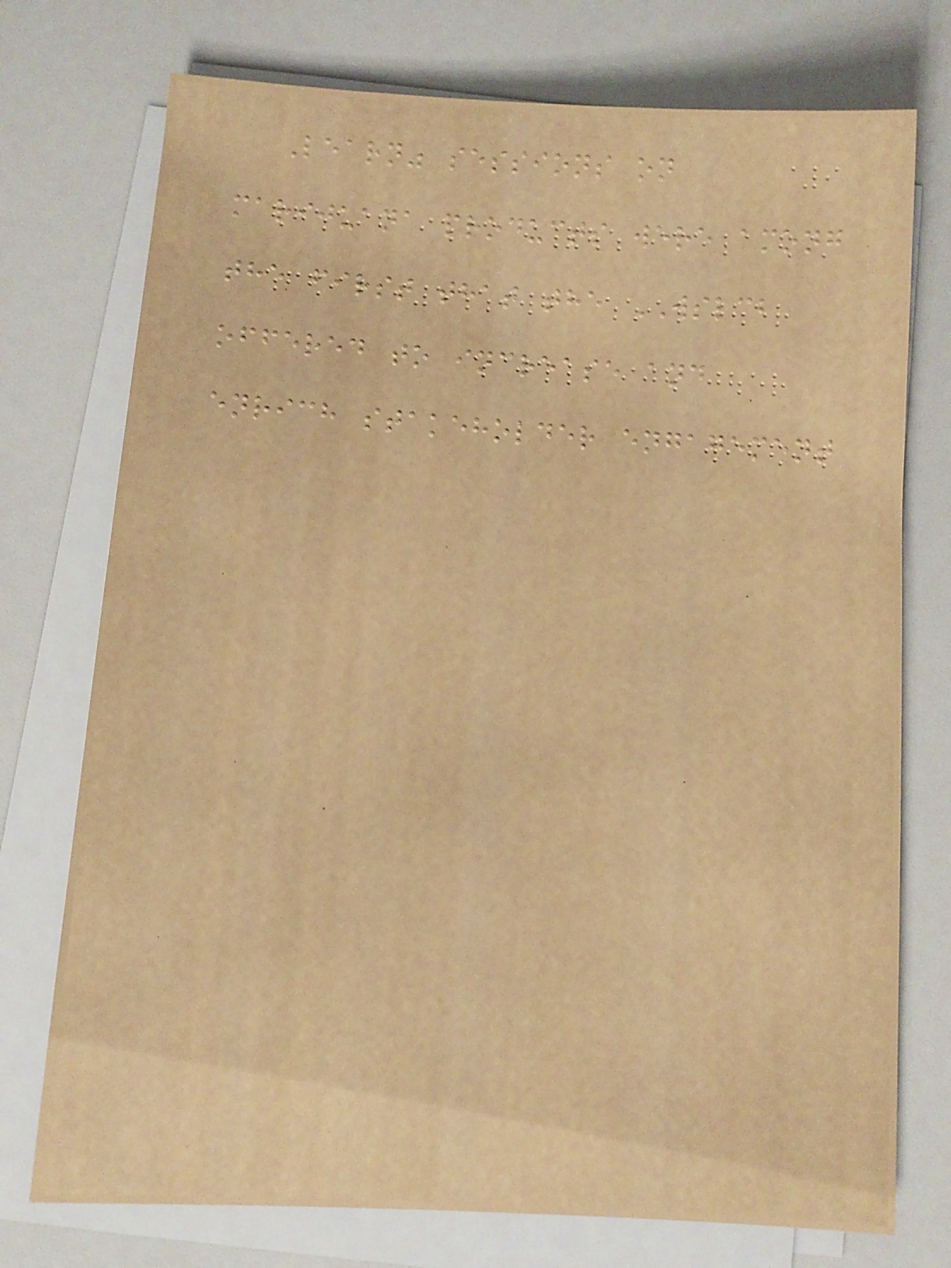Learn" sessions on
marijuana products were among
the first that the WSLCB
offered to increase and
enrich stakeholder engagement
